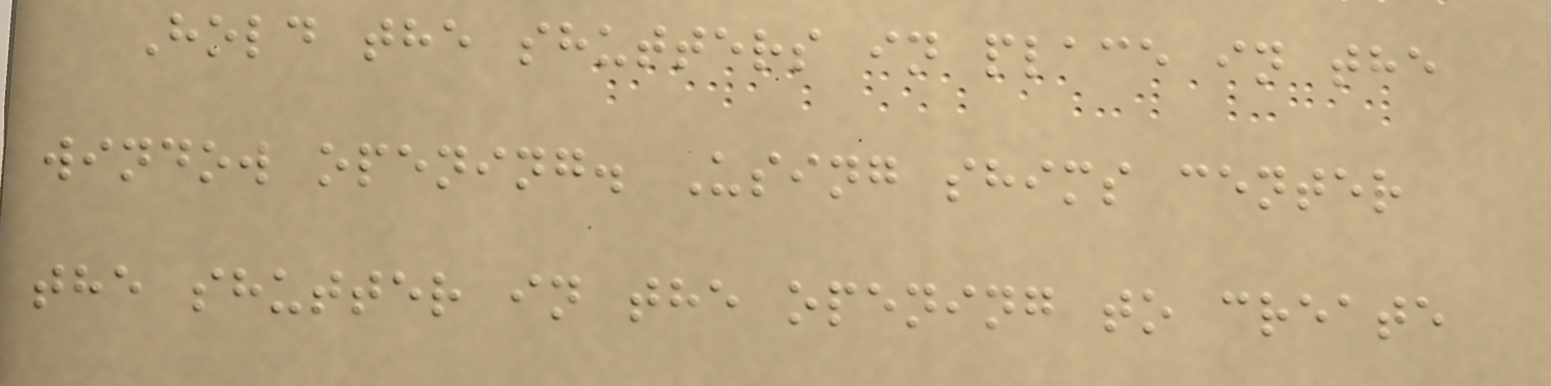Hold the shutters in place in the
window opening. Using shims center
the shutter in the opening to create
